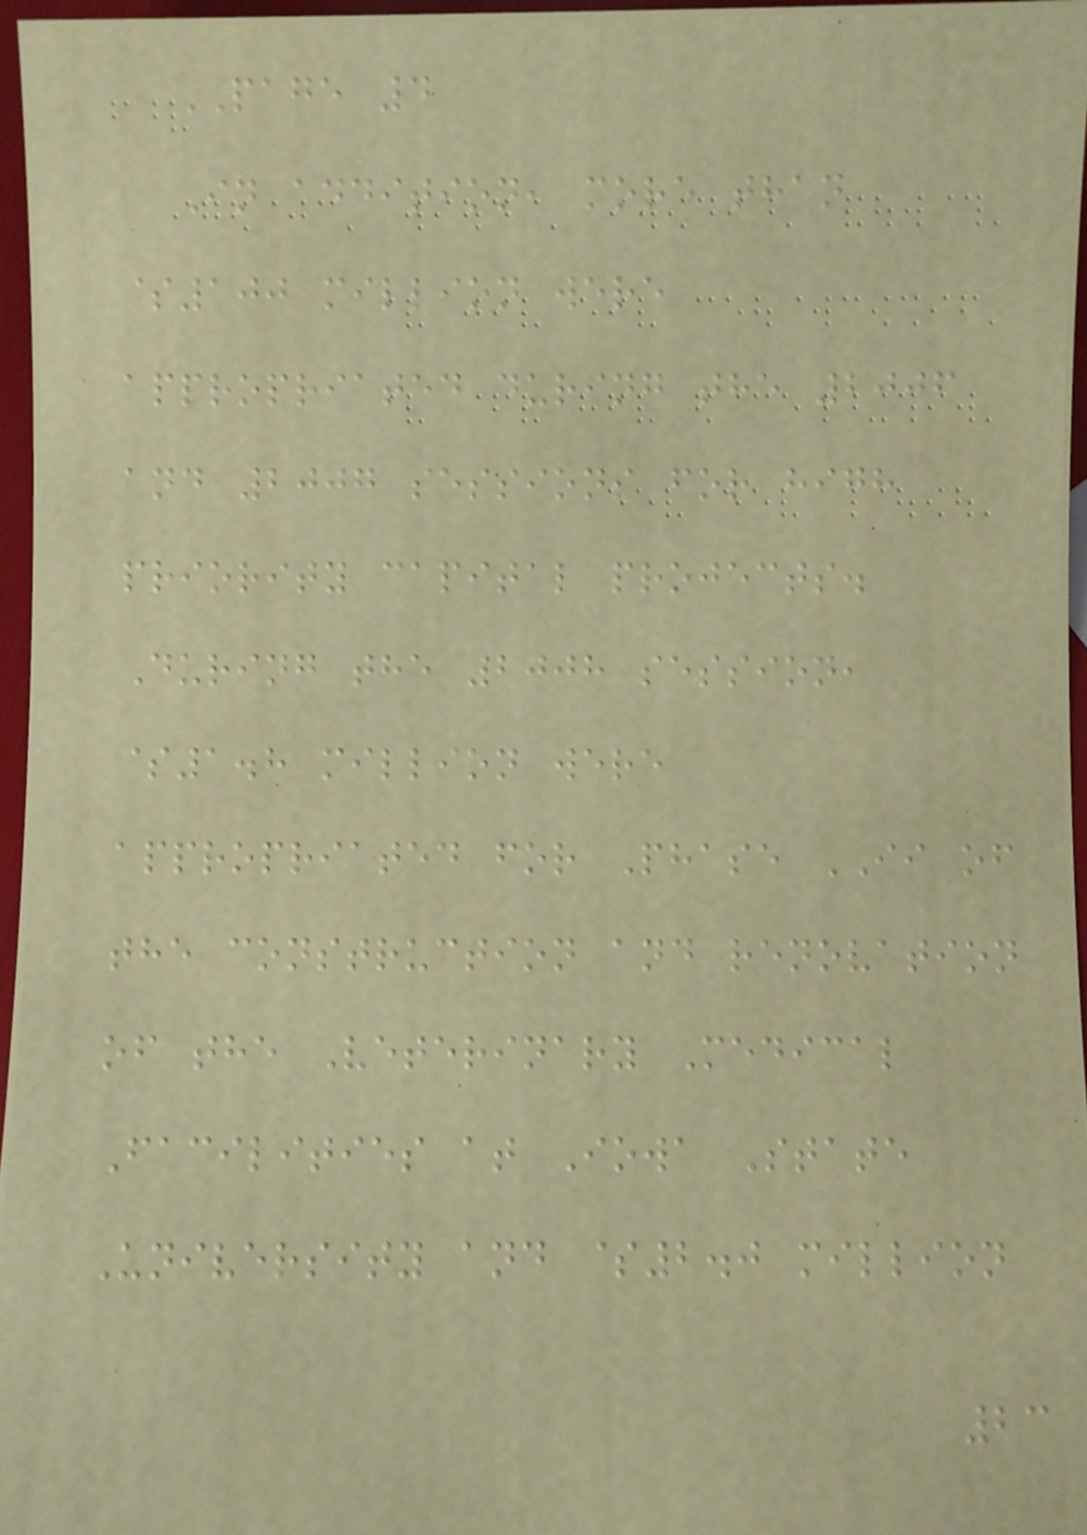PAGE 4
In addition, more than
$100 million were
appropriated during the 2006
and 2007 sessions for high
priority capital projects.
During the 2008 session,
$1.8 million were
appropriated for Phase II of
the construction and renovation
of the Veterinary Medical
Facilities at Iowa State
University and $2.0 million
23
